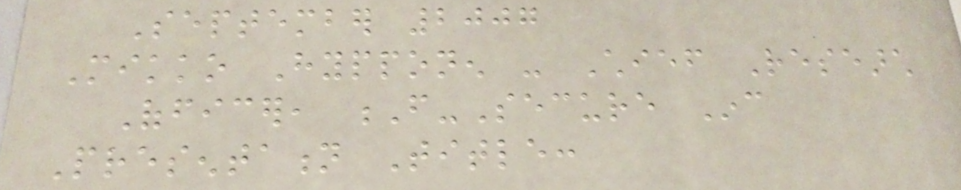September 2007
Mikko Hypponen - Chief Research
Officer, F-Secure Inc
Presentation Title:
